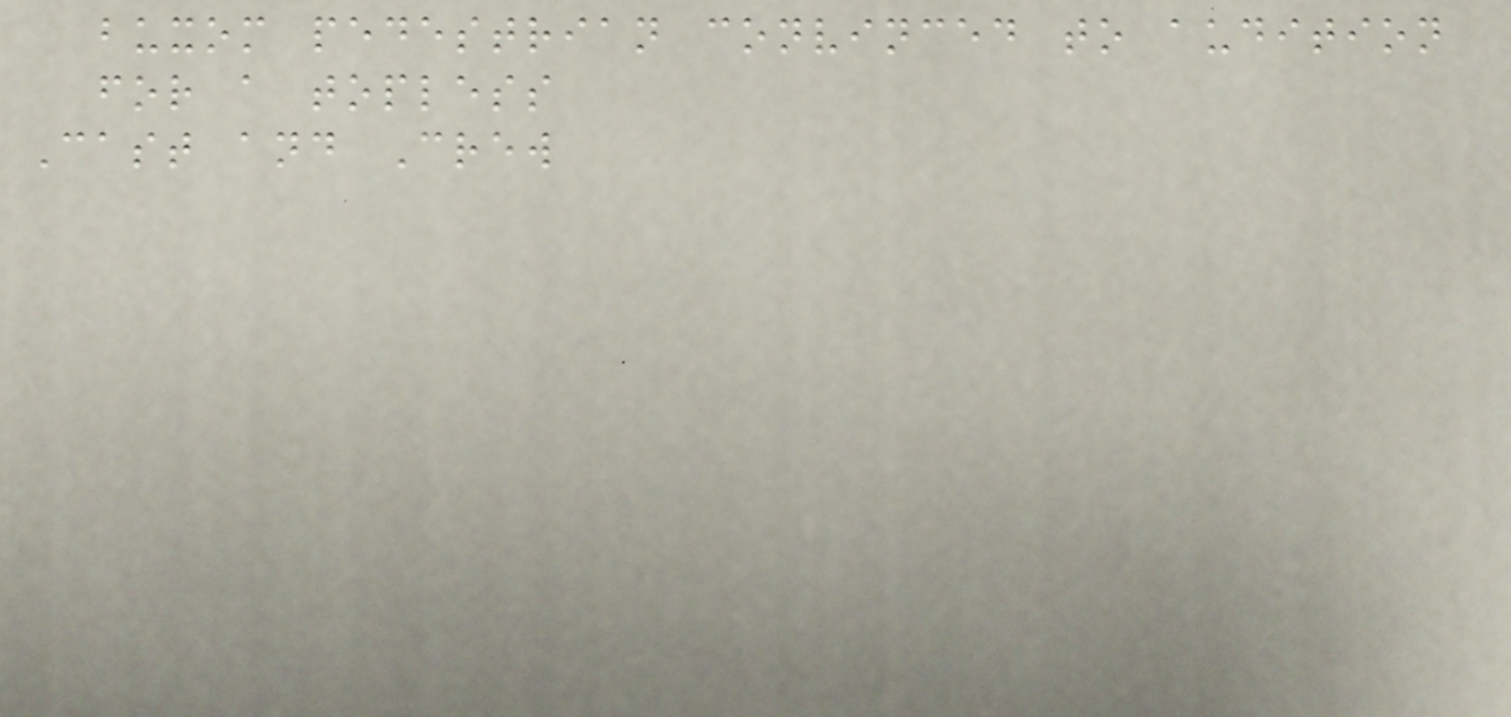buxom pedestrian convinced to audition
for a topless
Cast and Crew
